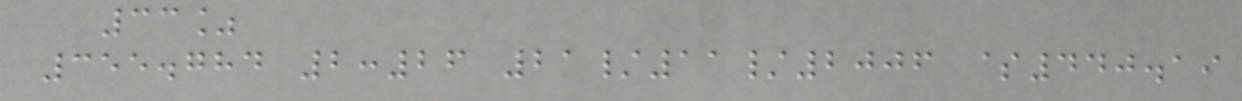33%
355.784 2:26 21/11/2006 $440.19
